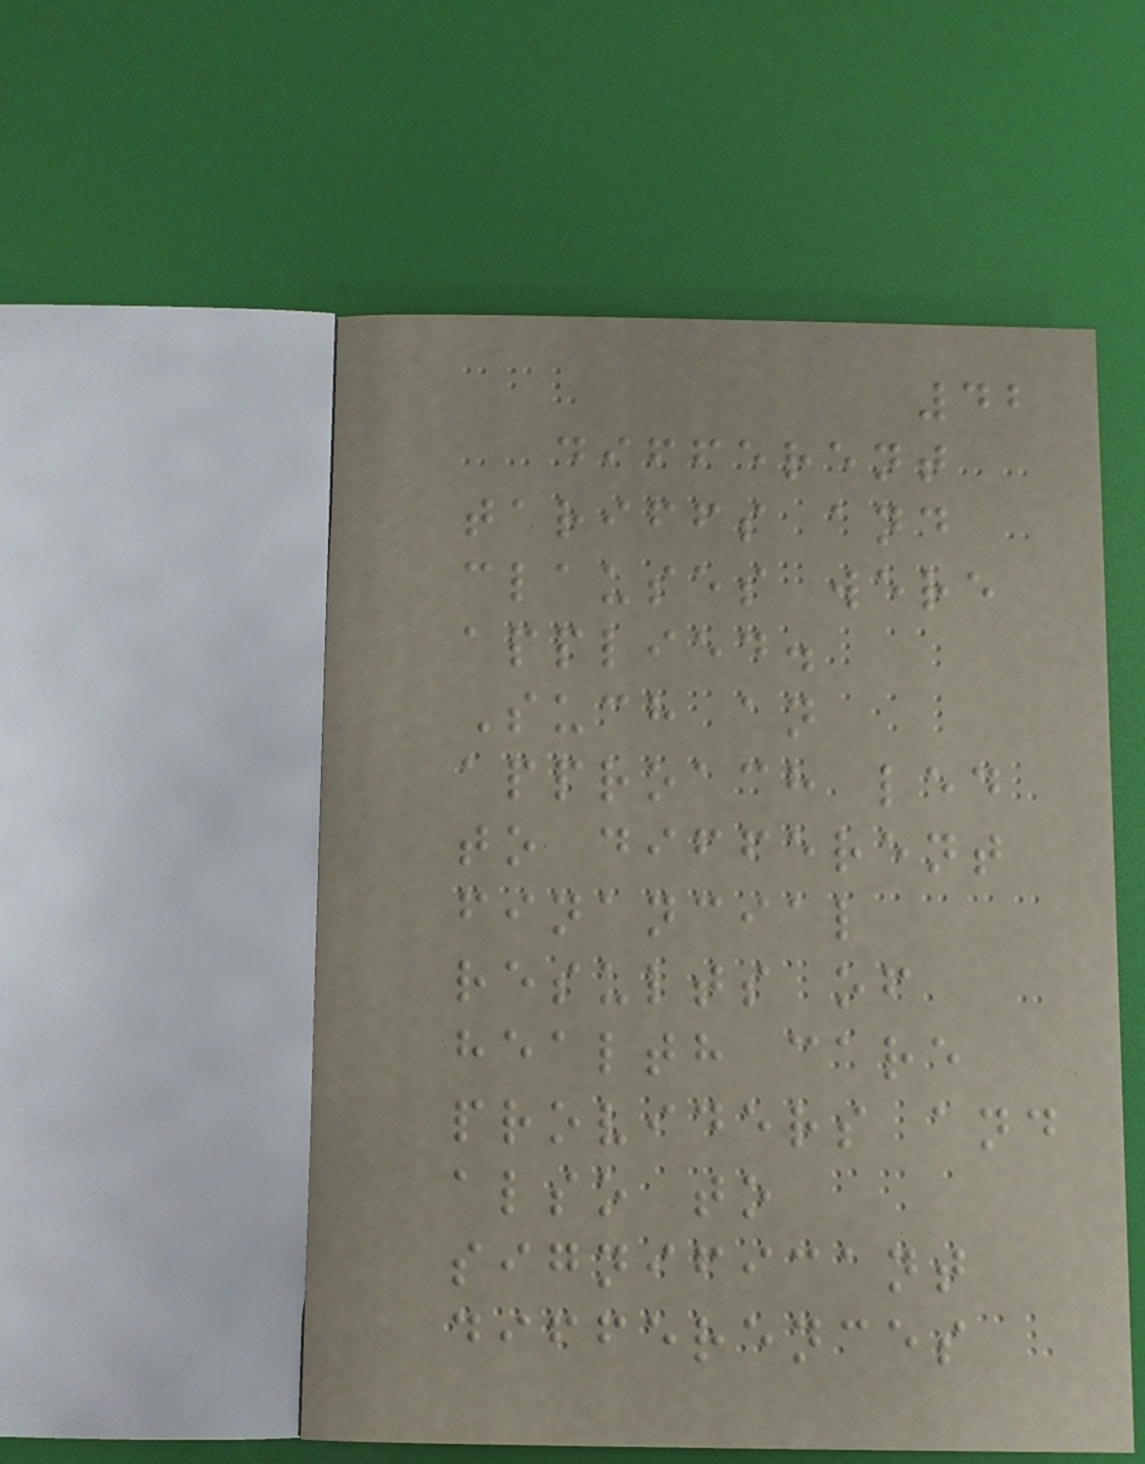42
different
tariffs and
clauses were
applied.
Such an
approach led
to different
financial
results of
health care
providers and
also to
significant
differences
